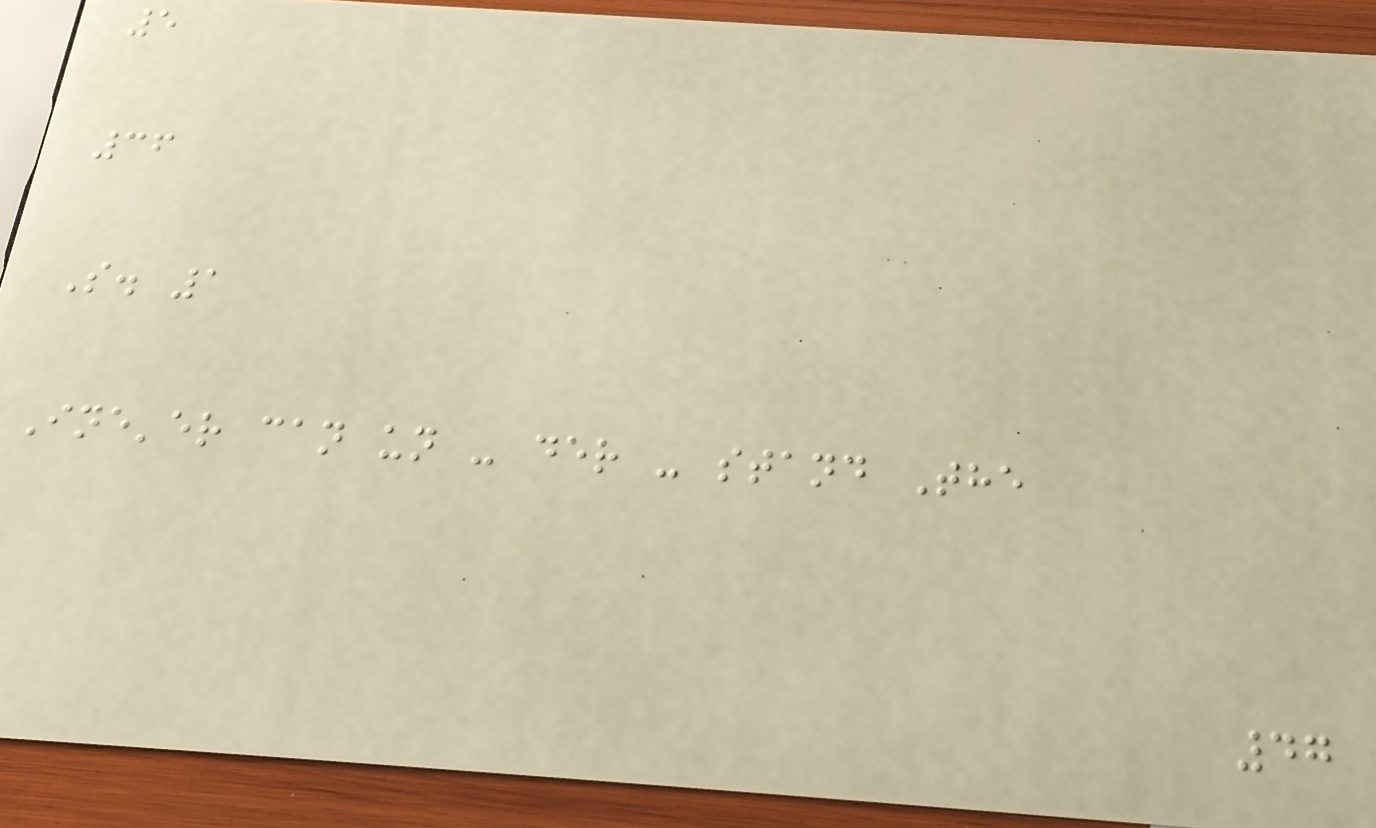5
36
S. 1
Ine'er can un - der - stand The
47
